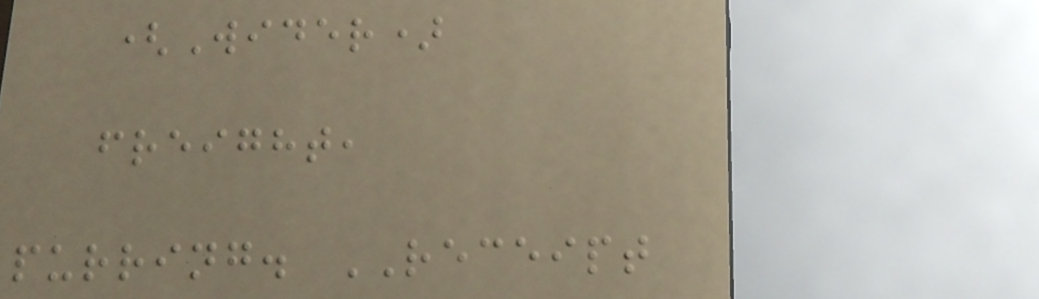(Wider)
freight,
purring. RECEIPT
